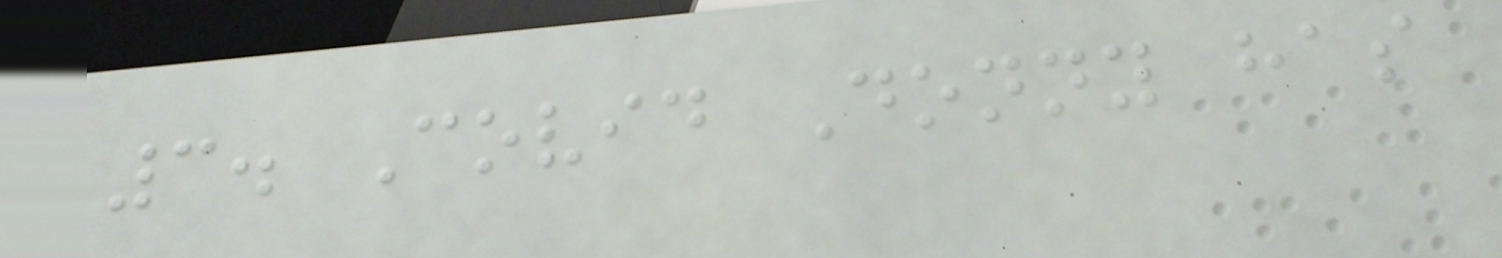3. Covid Donny has
